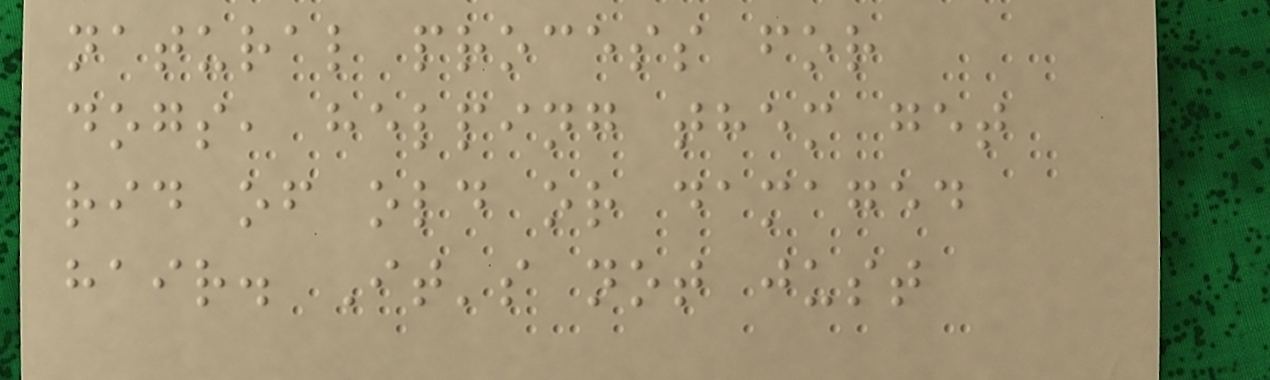natural process for
dogs, helping them get
rid of old or damaged
hair. It's not just
